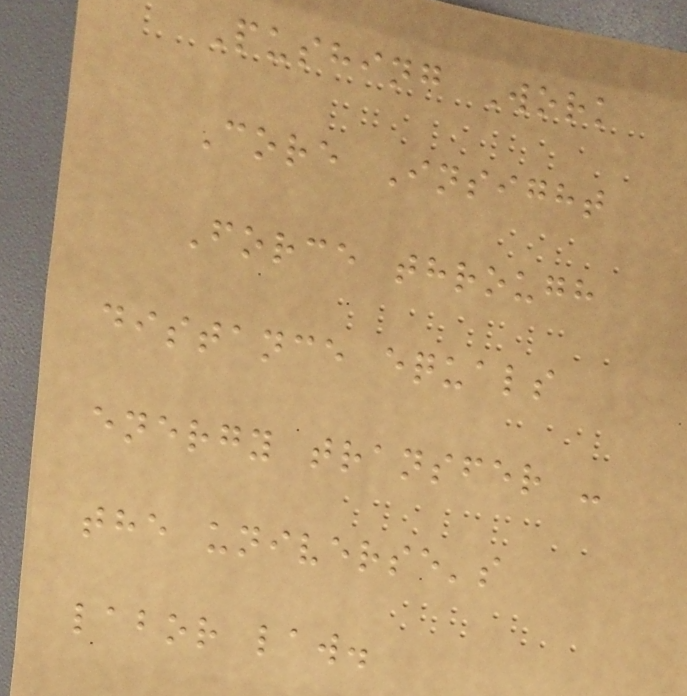Pushing Work
Core Insight
Force through
distance equals
energy transfer -
the universe's
labor law.
